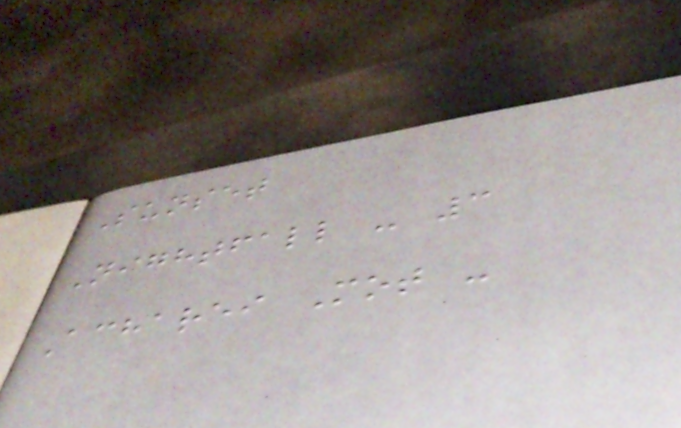Sunset
Nightfall - 3
Acharei Mot -
